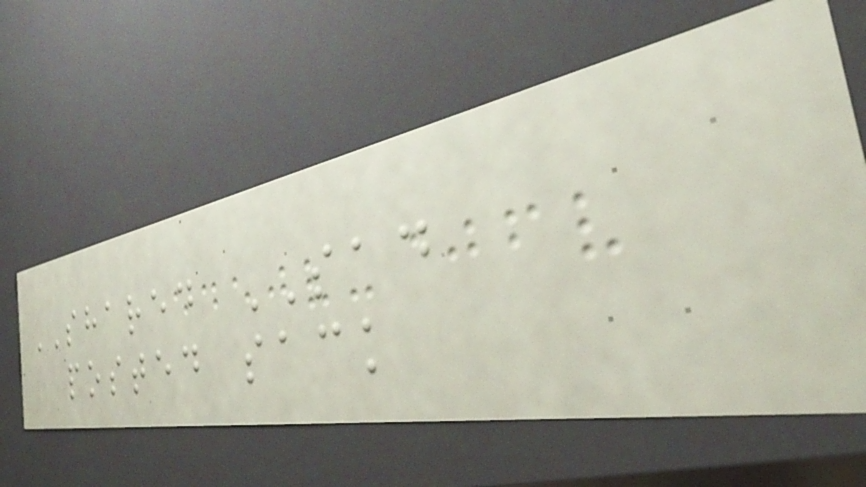SHARED SAD
posted sack
